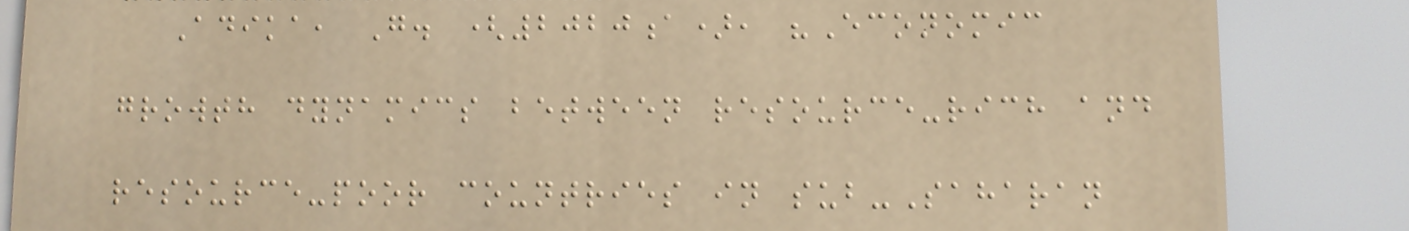Adika, G. (2020a), "Economic
growth dynamics between resource-rich and
resource-poor countries in sub-Saharan
